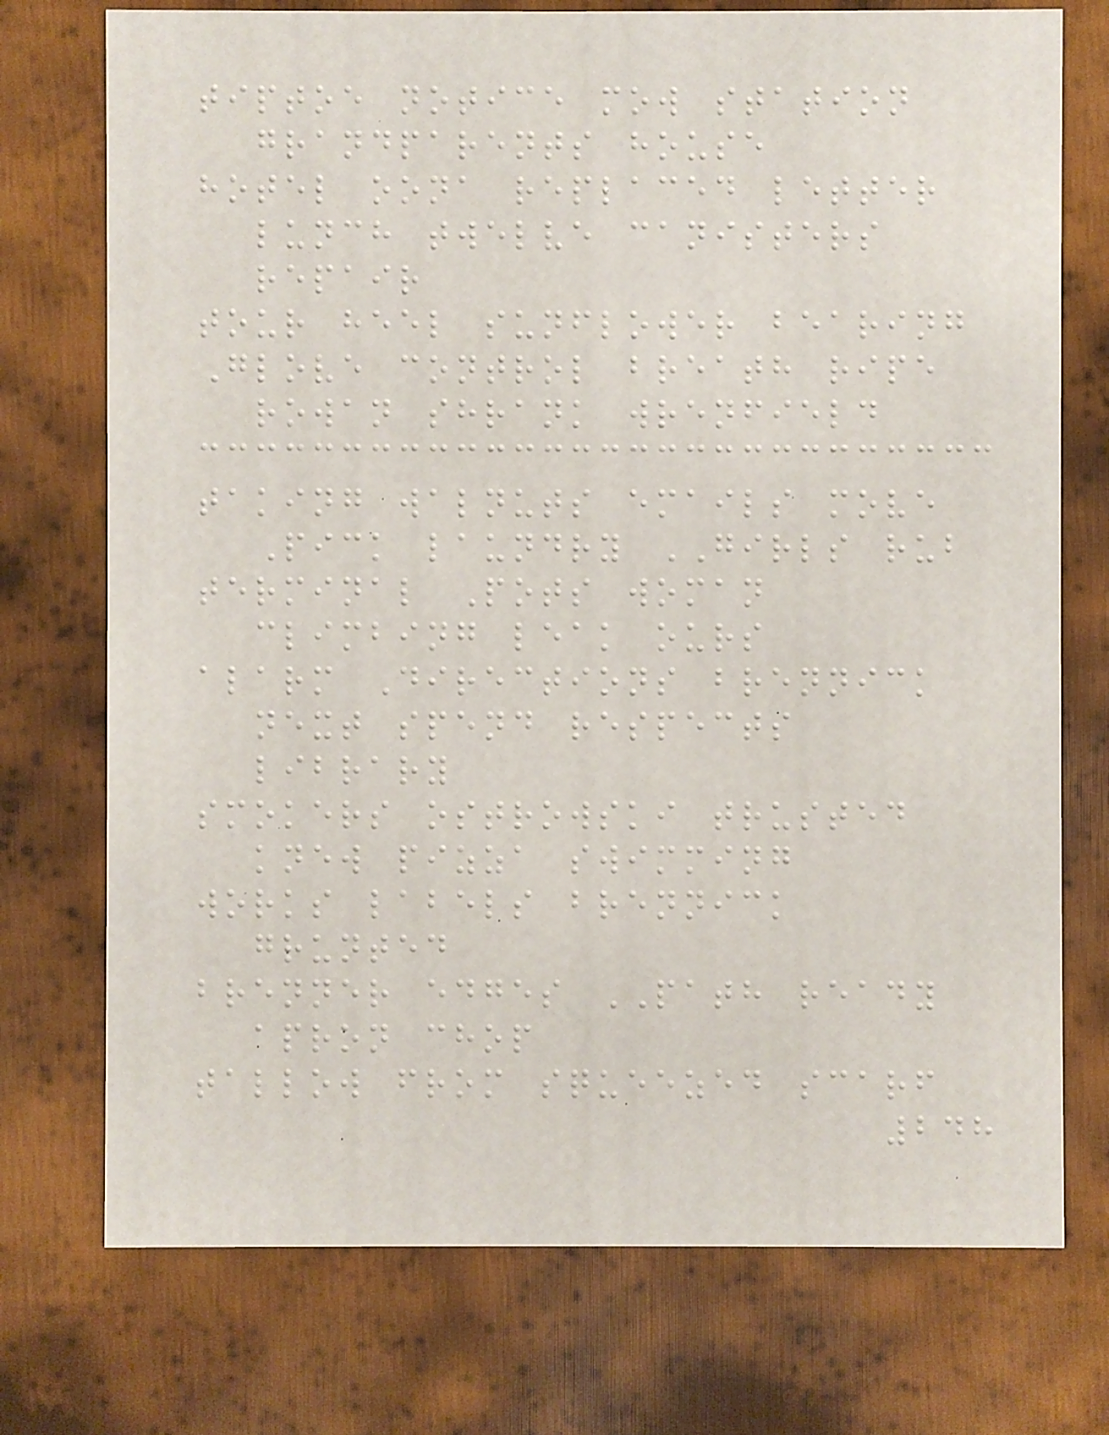tiptoe notice mow station
grandparents house
hotel oona replaced letter
lunch twelve canisters
repair
tour heel sunflower bearing
Glove control breath ripe
rowan shrank wrenfield
taking walnuts emails move
Pick laundry GIRLS rub
terminal Pots woman
climbing leak ours
alarm Directions brennick
next spend respects
library
smokers ostrowski trusted
knew pizza swimming
works labels brennick
grunted
brenner edges PATH ready
apron chop
tallow from squeezed scarf
248
